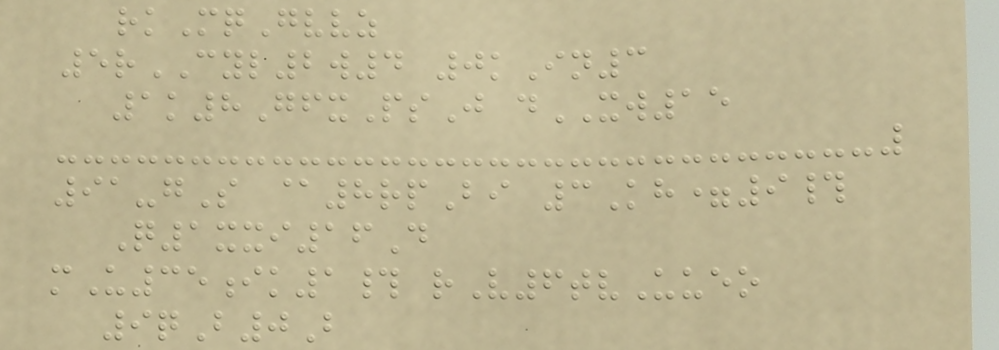rkMqGvvz
5rCYL2w4 0kIn3
1k8GfxPsJ dXW15
91-gS @8rpBi 3Kh=9#
Q1xxi16D
mU35ik1# rV6tvUueo
9qB0B
